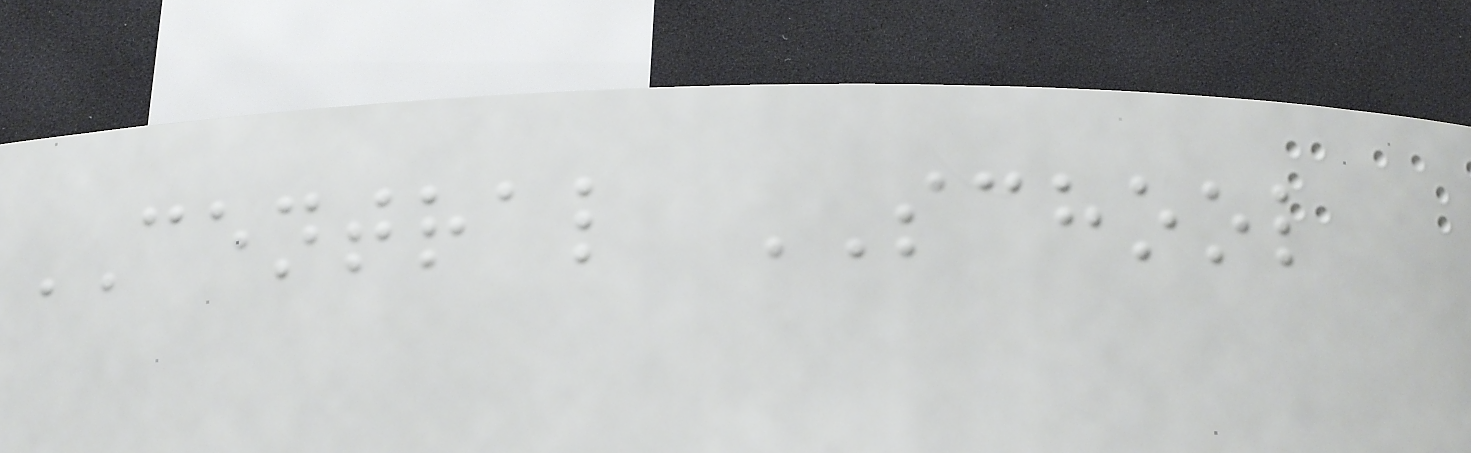CENTRAL SCHOOL
